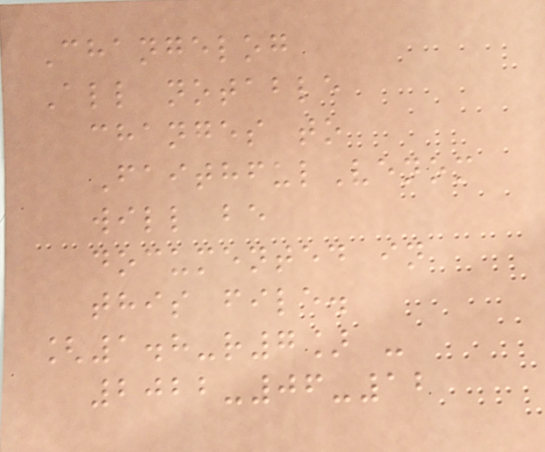Changelog
All notable
changes to
FaithfulVenom
will be
documented in
this file.
[1.8-r7] -
2022-06-12
